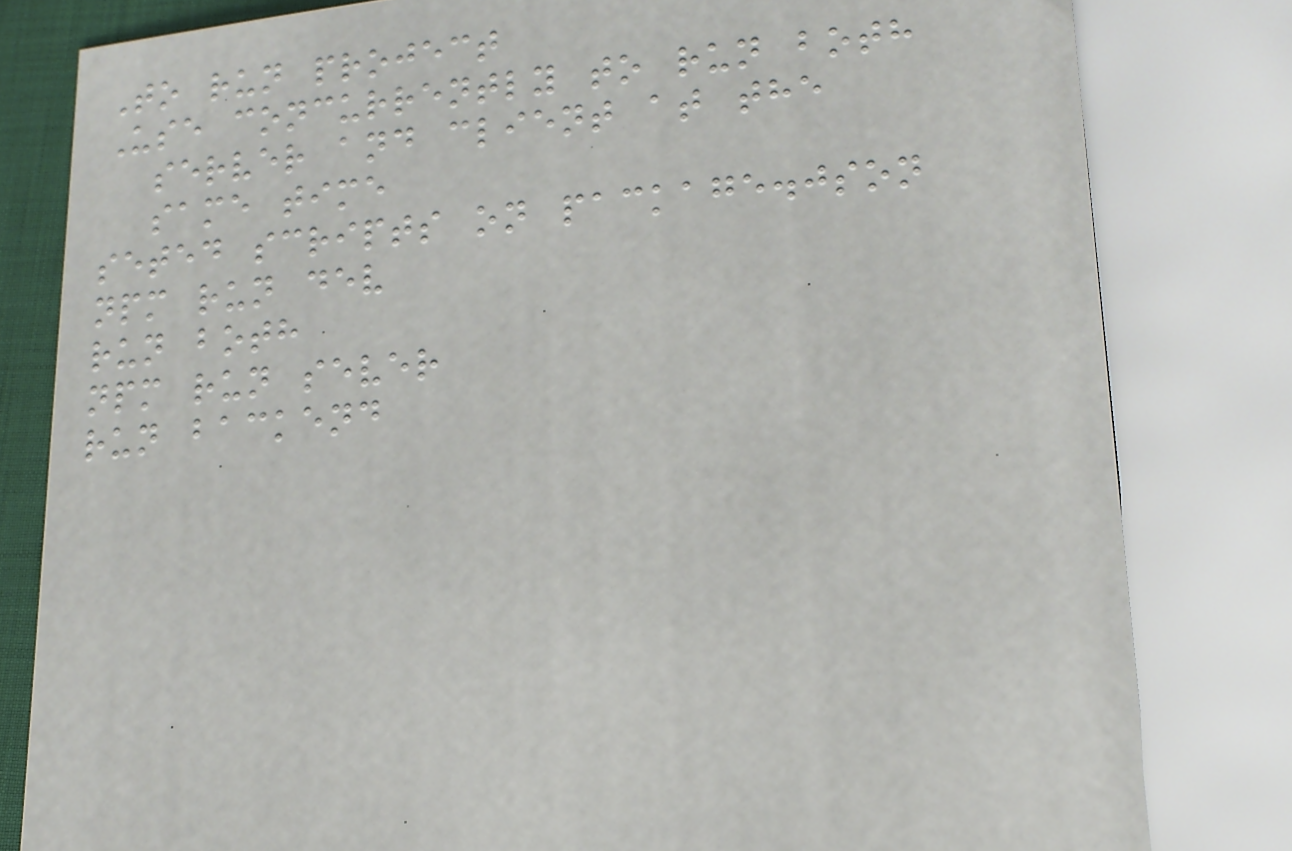To run project
Use concurrently to run both
server and client at the
same time
seted scripts on package.json
npm run dev
run both
npm run sever
run backend
